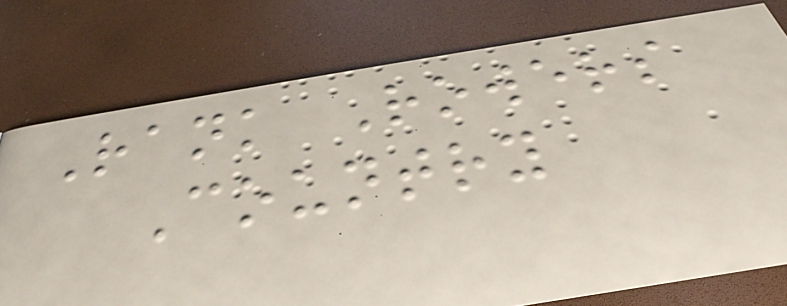Rank Rowers
Country
